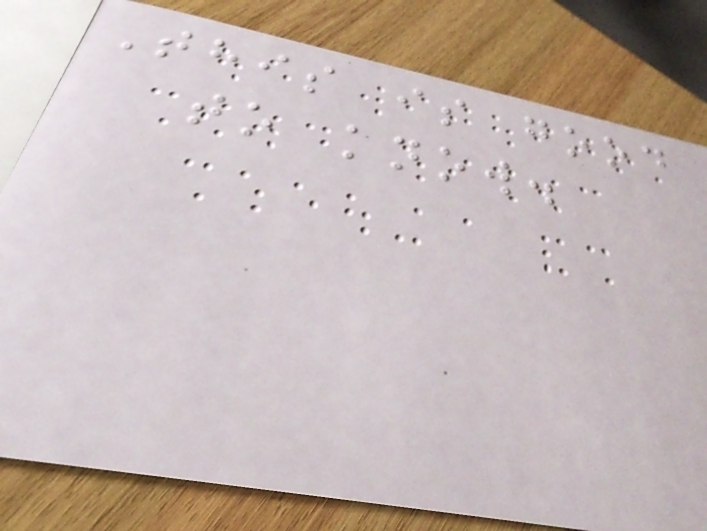This is good
to know.
